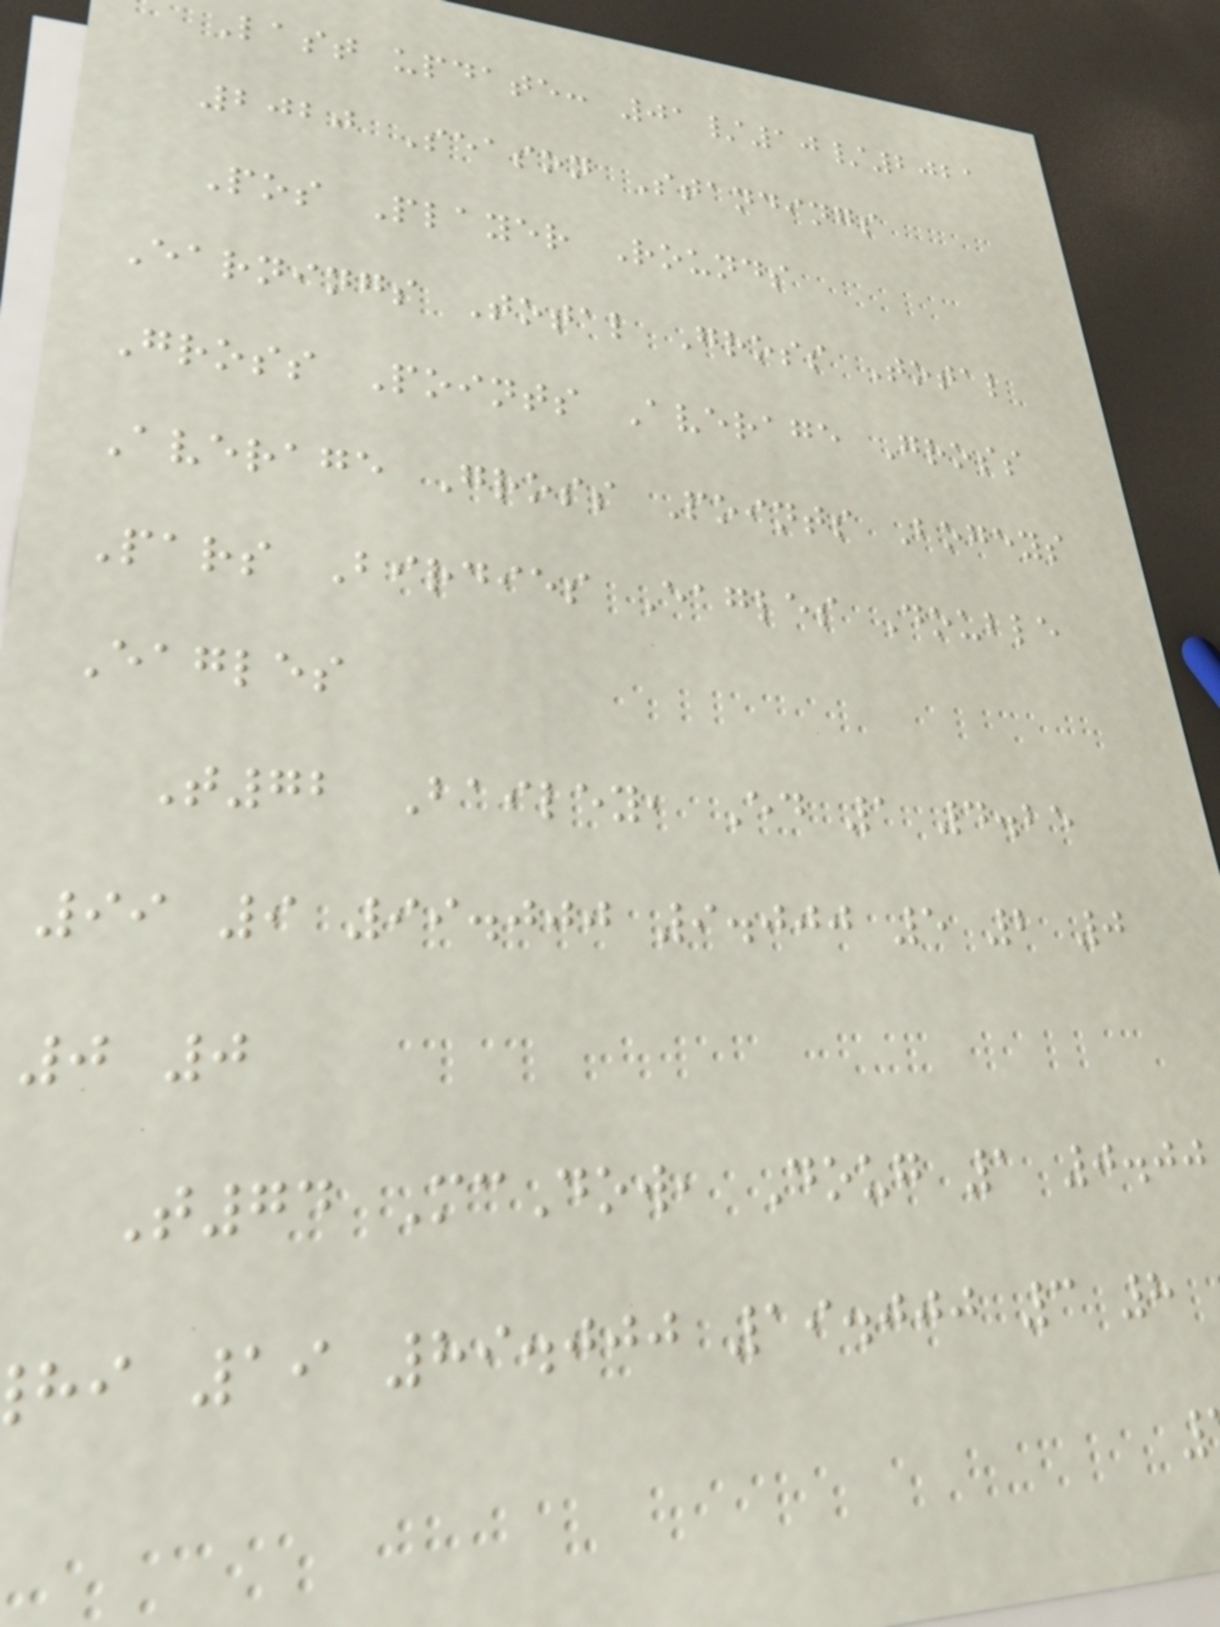Last update: 01/10/2021
2020 Season Standings
Pos Player Rounds
Earnings Total Gross Total
Gross Points Average Gross
Average Gross Points Bogeys
Pars Birdies Eagles Double
Eagles
T72 Bailey, Ed 1 4.25
99 9 99.000 9.000 5 2 0
0 0
T74 McDow, Doug 1 0.00
hi 19 89.000 19.000 3 8
